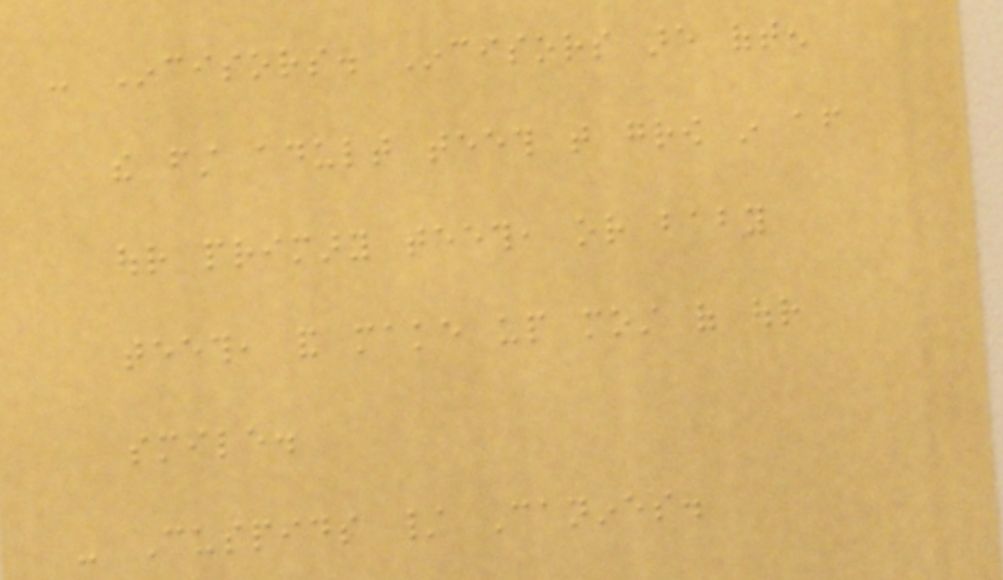- Incisors. Incisors are often
the first adult teeth that grow in after
our primary teeth, or baby
teeth, and make up most of our
smile.
- Cuspids / Canines.
